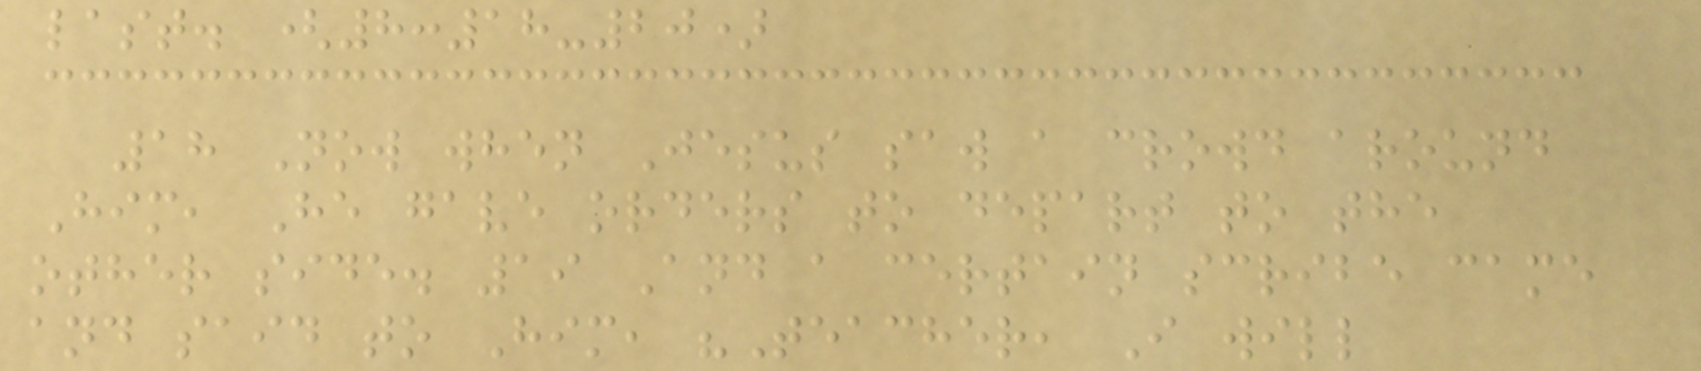last. (8:18-20)
18 Now when Jesus saw a crowd around
Him, He gave orders to depart to the
other side. 19 And a certain scribe came
and said to Him, "Teacher, I will
